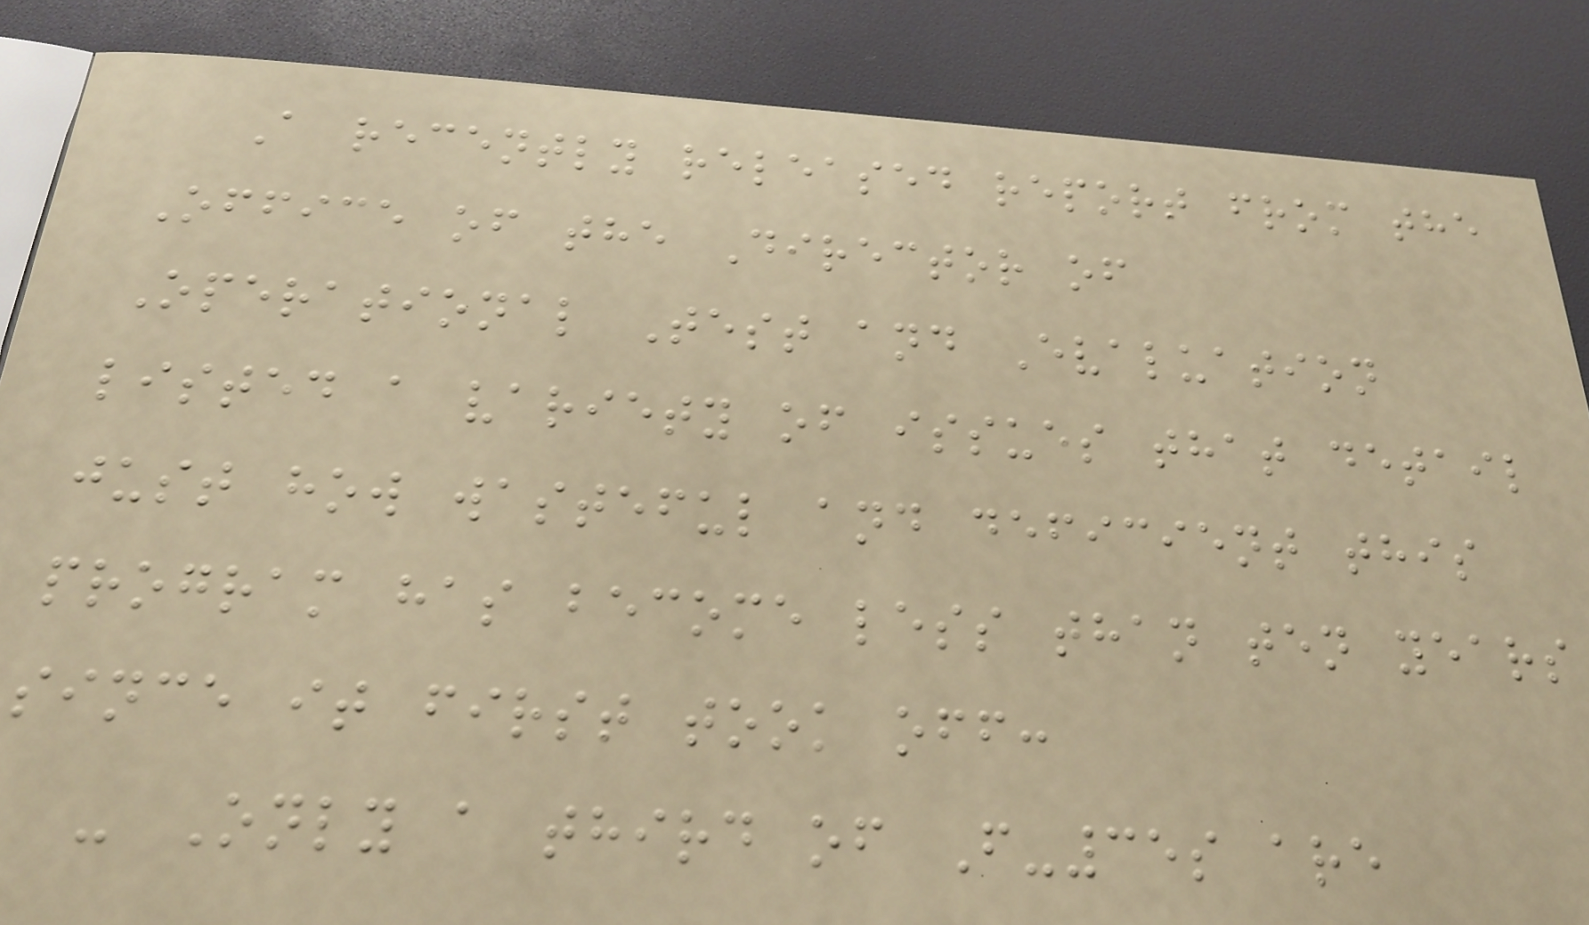A recently released report from the
Office of the Director of
Operational Test and Evaluation
listed a variety of issues that detail
just how wasteful and deficient this
program has become less than ten years
since it first took off:
- Only a third of F-35s are
